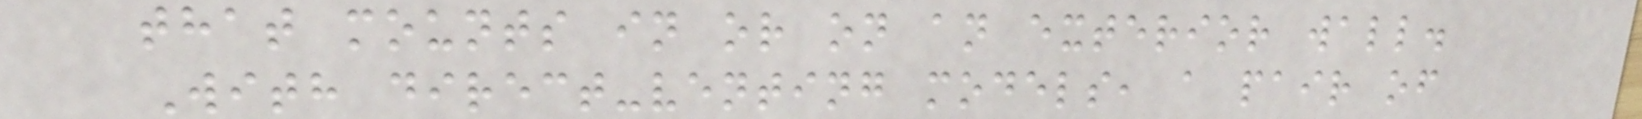that mounts in or on an exterior wall.
With direct-venting models, a pair of
